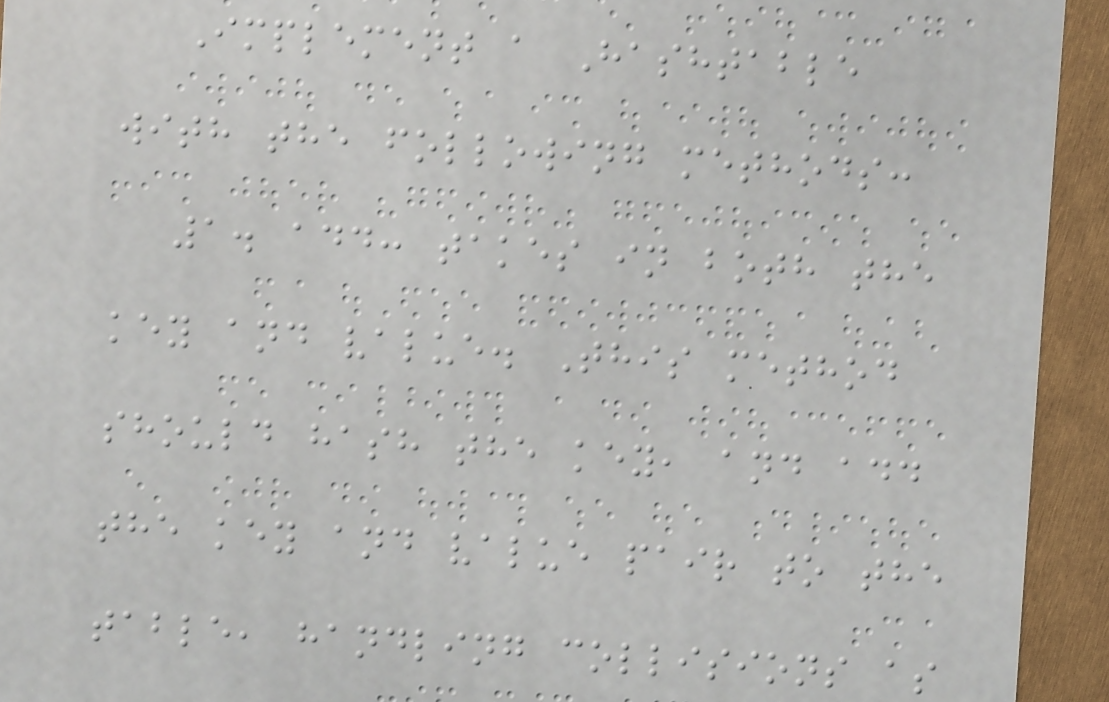Implement a Hashtable
with the following methods:
1. add: takes in both the
key and value. This method
should hash the key, and add
the key and value pair to the
table, handling collisions as
